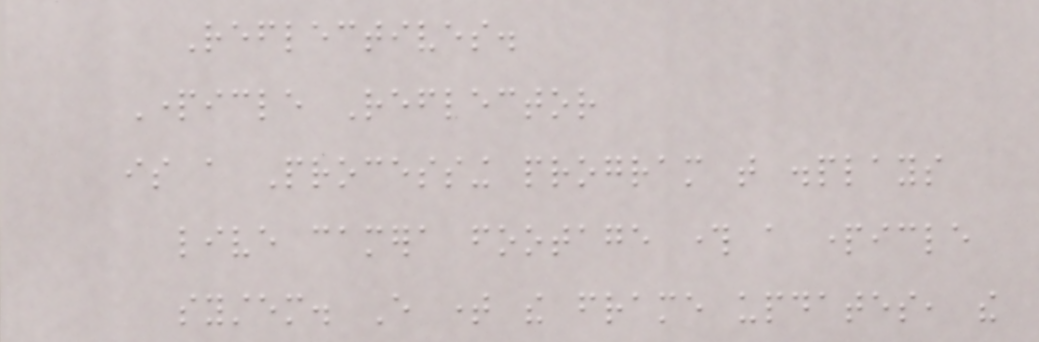Reflectives.
Particle Reflector
is a Processing program that displays
live camera footage through a particle
system. Every time the frame updates, the
